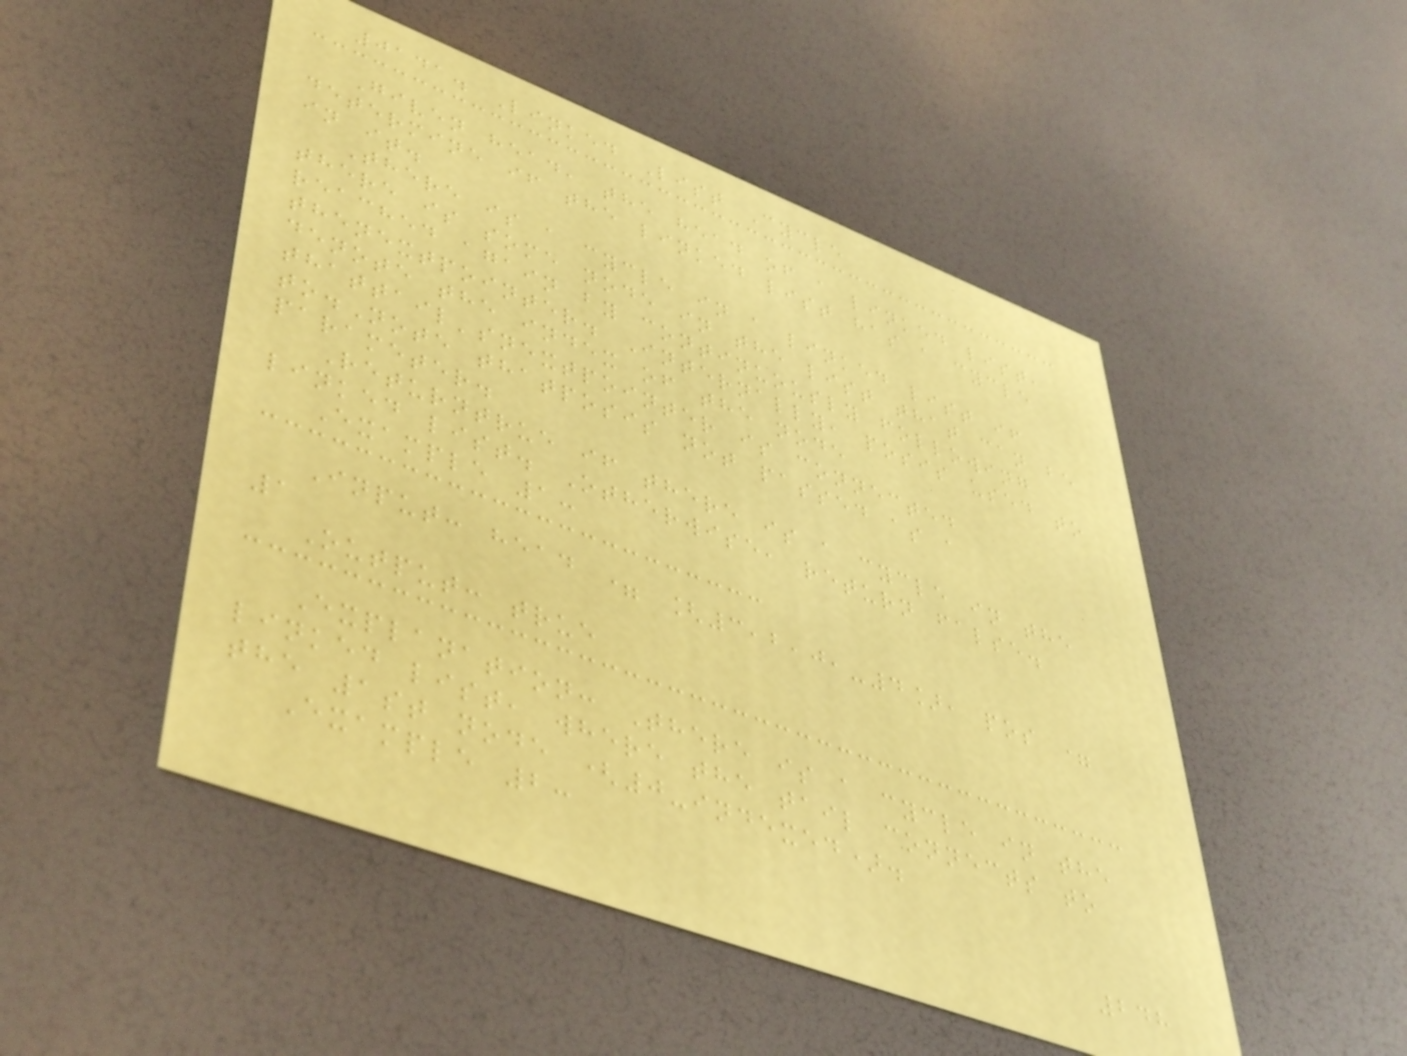0141. Linked List Cycle
Given head, the head of a linked list,
determine if the linked list has a cycle
in it.
There is a cycle in a linked list if
there is some node in the list that can be
reached again by continuously following
thenextpointer. Internally, posis used to
denote the index of the node
thattail'snextpointer is connected
to.Note thatposis not passed as a
parameter.
Returntrue if there is a cycle in the
linked list. Otherwise, return false.
Example 1:
Input: head = [3,2,0,-4], pos =
1
Output: true
Explanation: There is a cycle in the
linked list, where the tail connects to
the 1st node (0-indexed).
Example 2:
248
